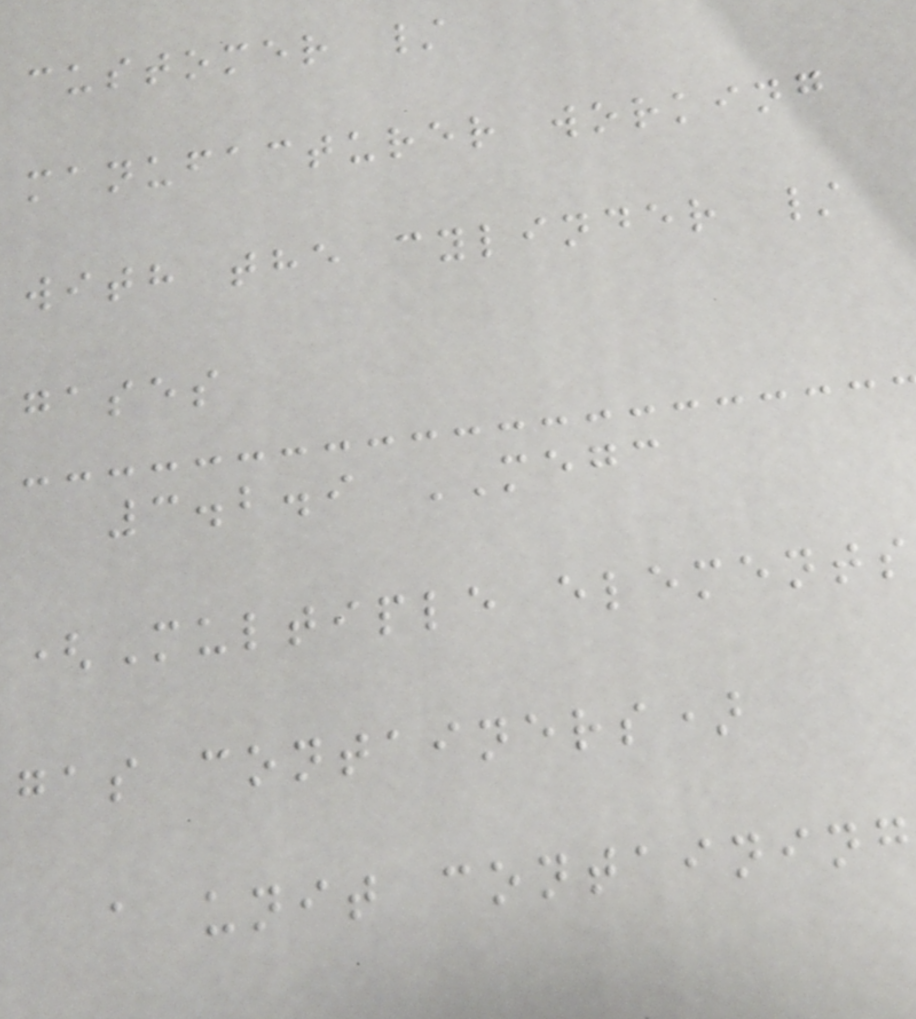customer /
manufacturer working
with the cylinder /
gases
3.2.9 MEGC
(Multiple elements
gas containers)
a unit containing
